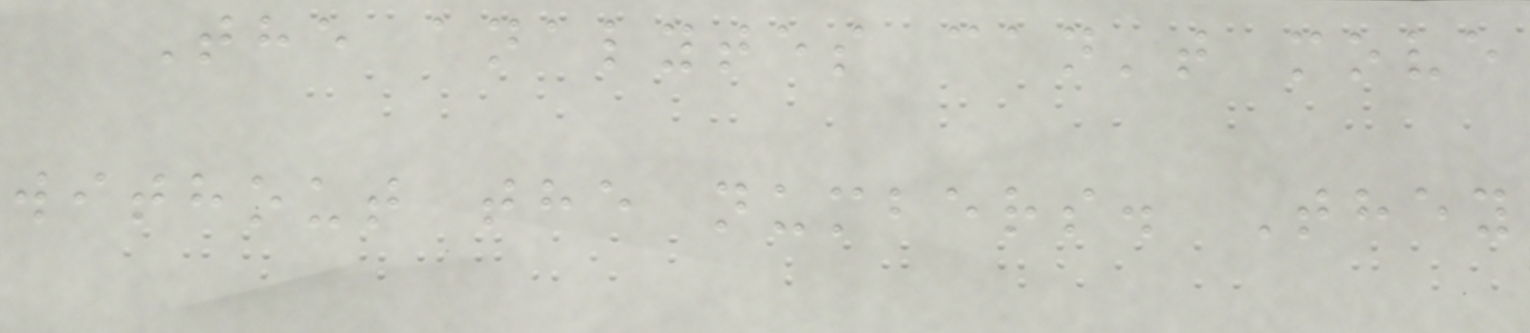The analytes can't move
without the numbers. They
